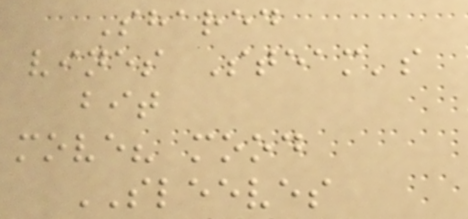Shared
vines Steam's
bit
move? mood
SLEEVES
